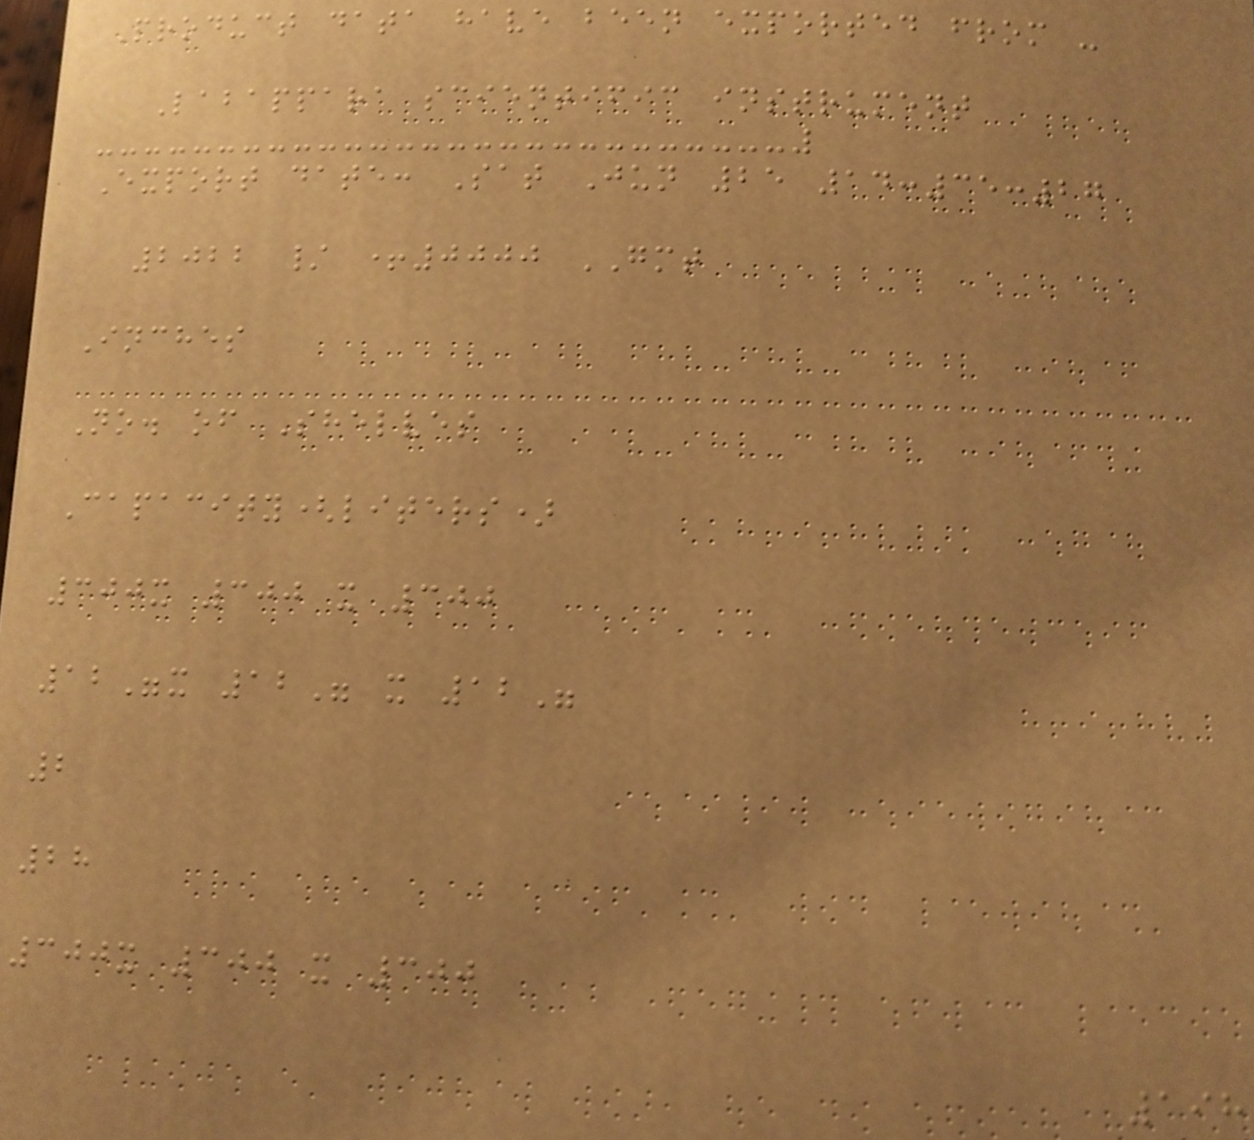Product data have been exported from -
Labappara scientific instrument
Export date: Sat Jun 25 14:35:27
2022 / +0000 GMT
Inches
No. of Shelves
Capacity(liters)
300x 300 x 300
12"x 12" x 12"
2
28
300x 300 x 300
198
